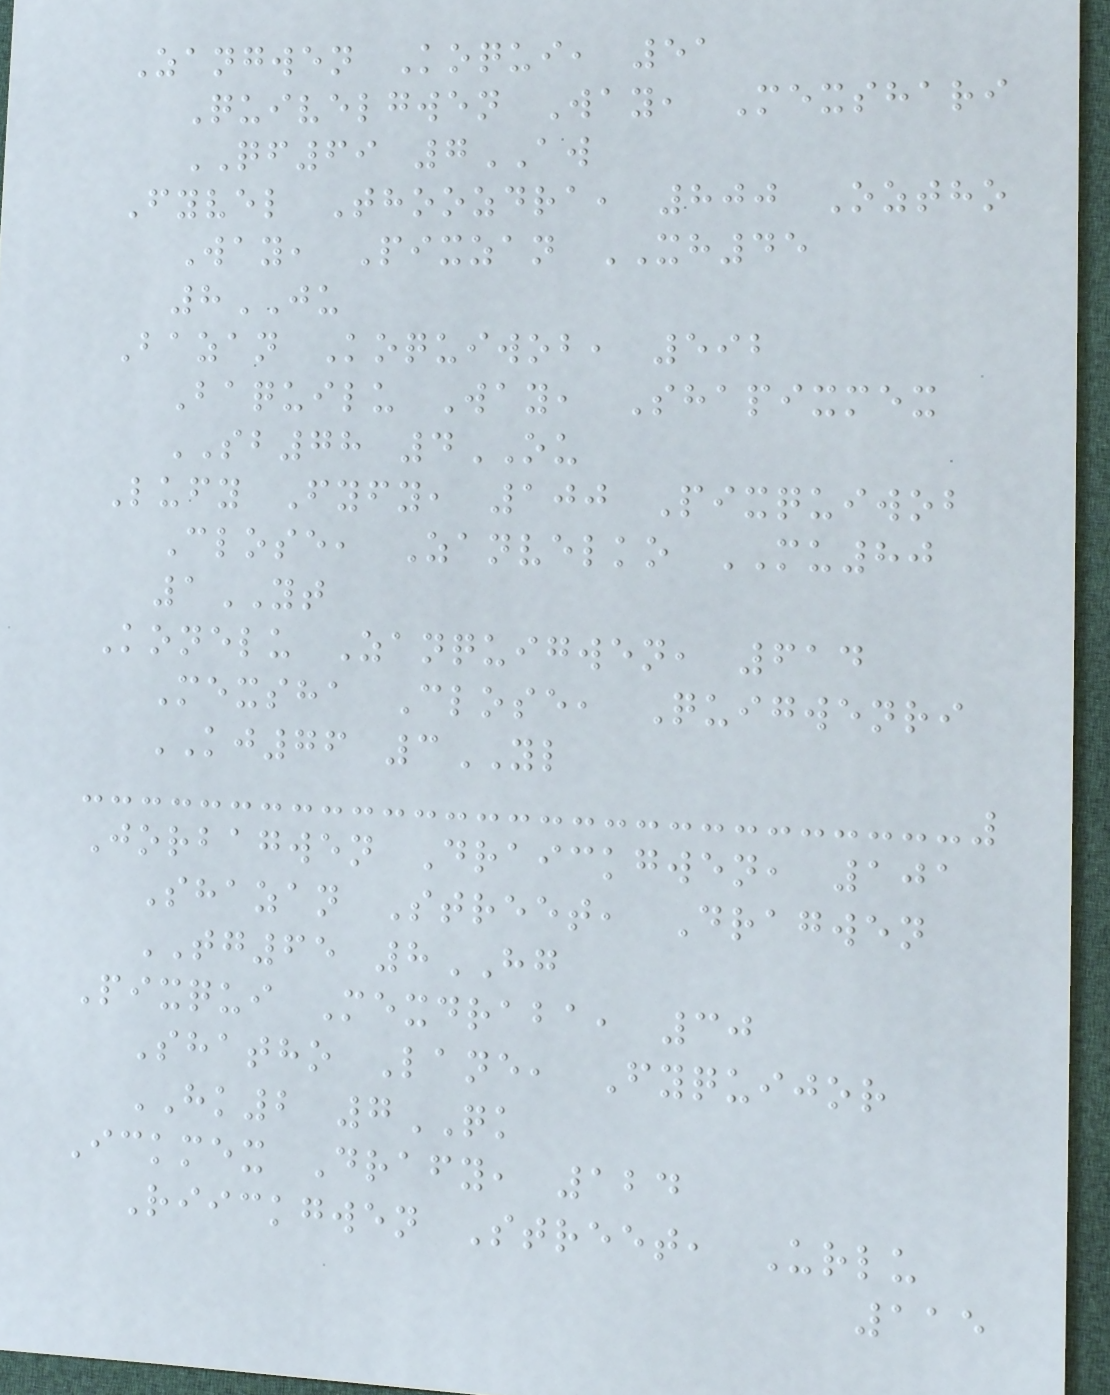Zangwen Koqui, 51
Quivelgwen Way, Mexshari
QF69 7AW
Fyvel Thoozdra, 800 Oztho
Way, Pixzan XH45
8JU
Bazan Koquiwob, 592
Baquilu Way, Shapixmex
SB78 4OU
Lufy Fyfy, 100 Pixquiwob
Close, Zanvelko MU80
1YT
Konelu Zanquigwen, 614
Mexsha Close, Quigwenri
KJ76 3YL
Jorbagwen Draickgwen, 101
Shazan Street, Dragwen
TG65 8HG
Pixqui Mexdraba, 30
Shatho Lane, Fyquijor
HK2 7QK
Ickmex Drafy, 124
Riickgwen Street, Urlu
115
